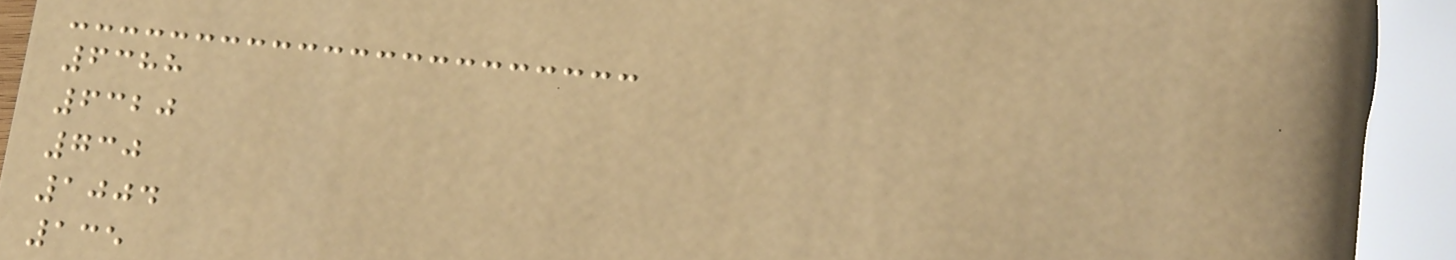6388
6320
730
1004
135
